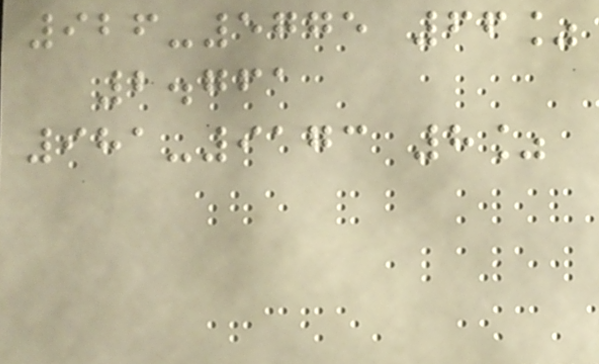926-5775 66%
2.761
981-9173 8%
